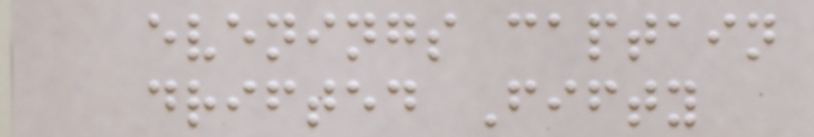evenings captain
drifted Fifty
